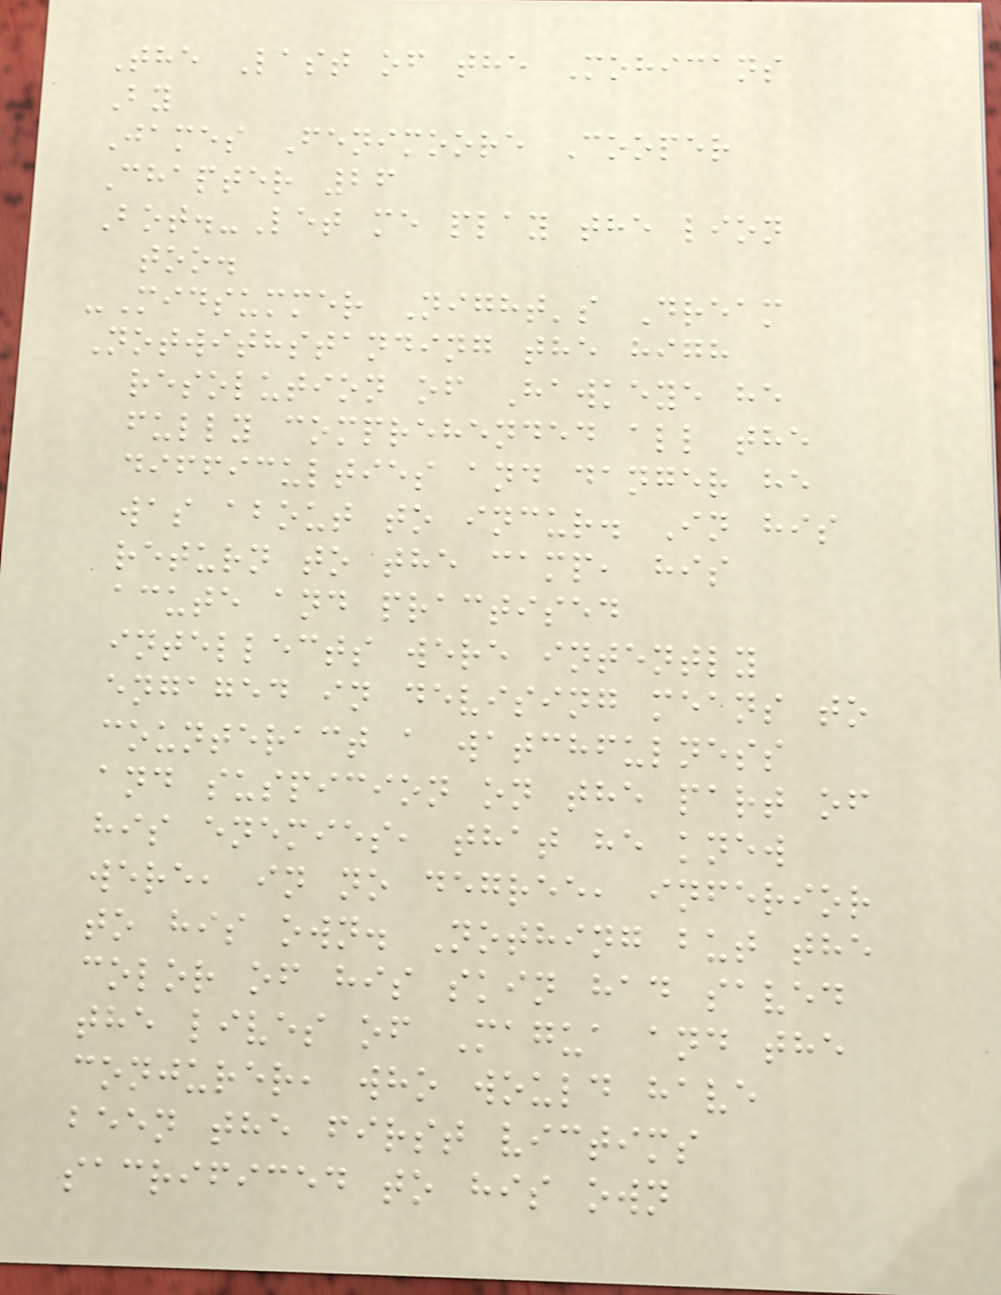The Last of the Mohicans
By
James Fenimoore Cooper
Chapter 26
Bot.-Let me play the lion
too.
-Midsummer Night's Dream
Notwithstanding the high
resolution of Hawkeye he
fully comprehended all the
difficulties and danger he
was about to incur. In his
return to the camp, his
acute and practised
intellects were intently
engaged in devising means to
counteract a watchfulness
and suspicion on the part of
his enemies, that he knew
were, in no degree, inferior
to his own. Nothing but the
color of his skin had saved
the lives of Magua and the
conjurer, who would have
been the first victims
sacrificed to his own
